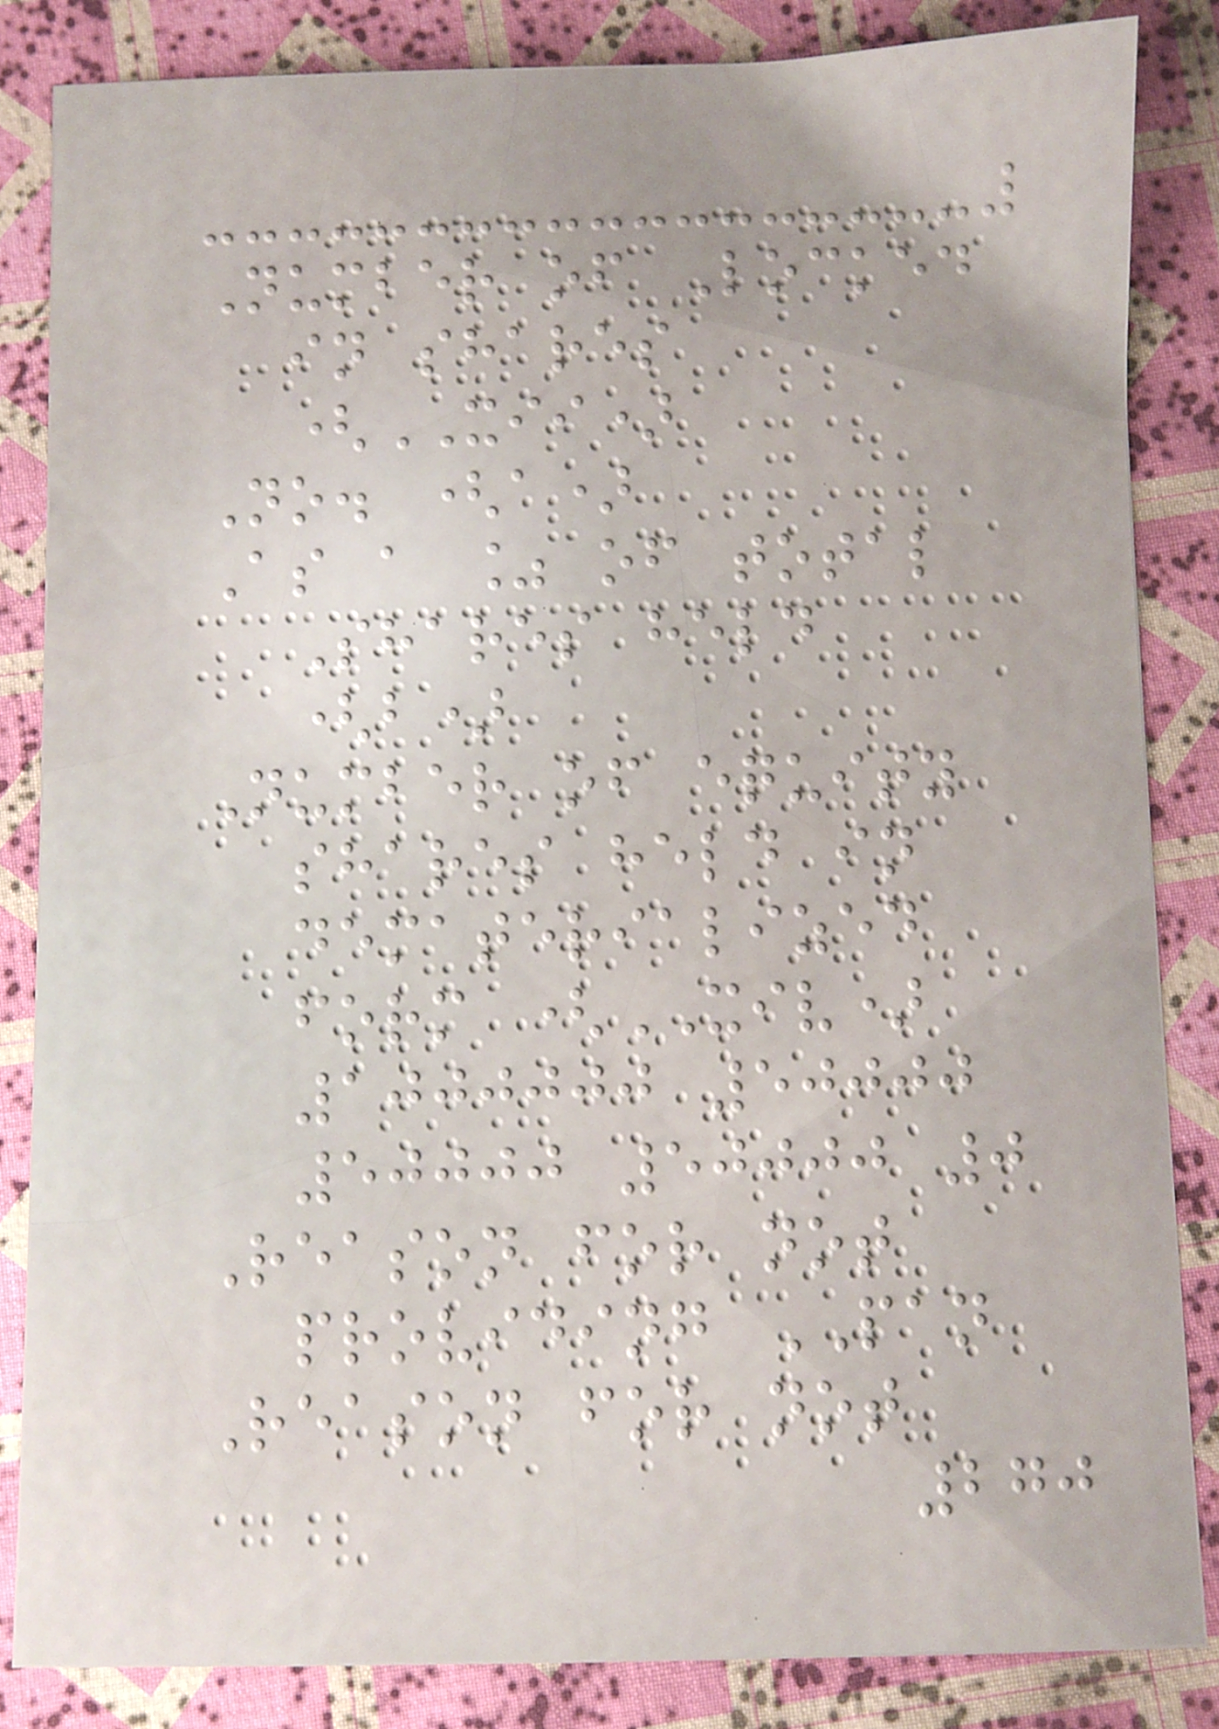Number of Locked
in shares
(XII)
No. (a)
As a % of total
Shares held
(b)
Number of equity
shares held in
dematerialized
form (XIV)
1000000 50000
50000 50000 0
Reason for not
providing PAN
Reason for not
270
